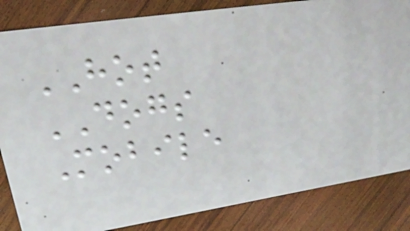HOT
DOGS
Mobile
